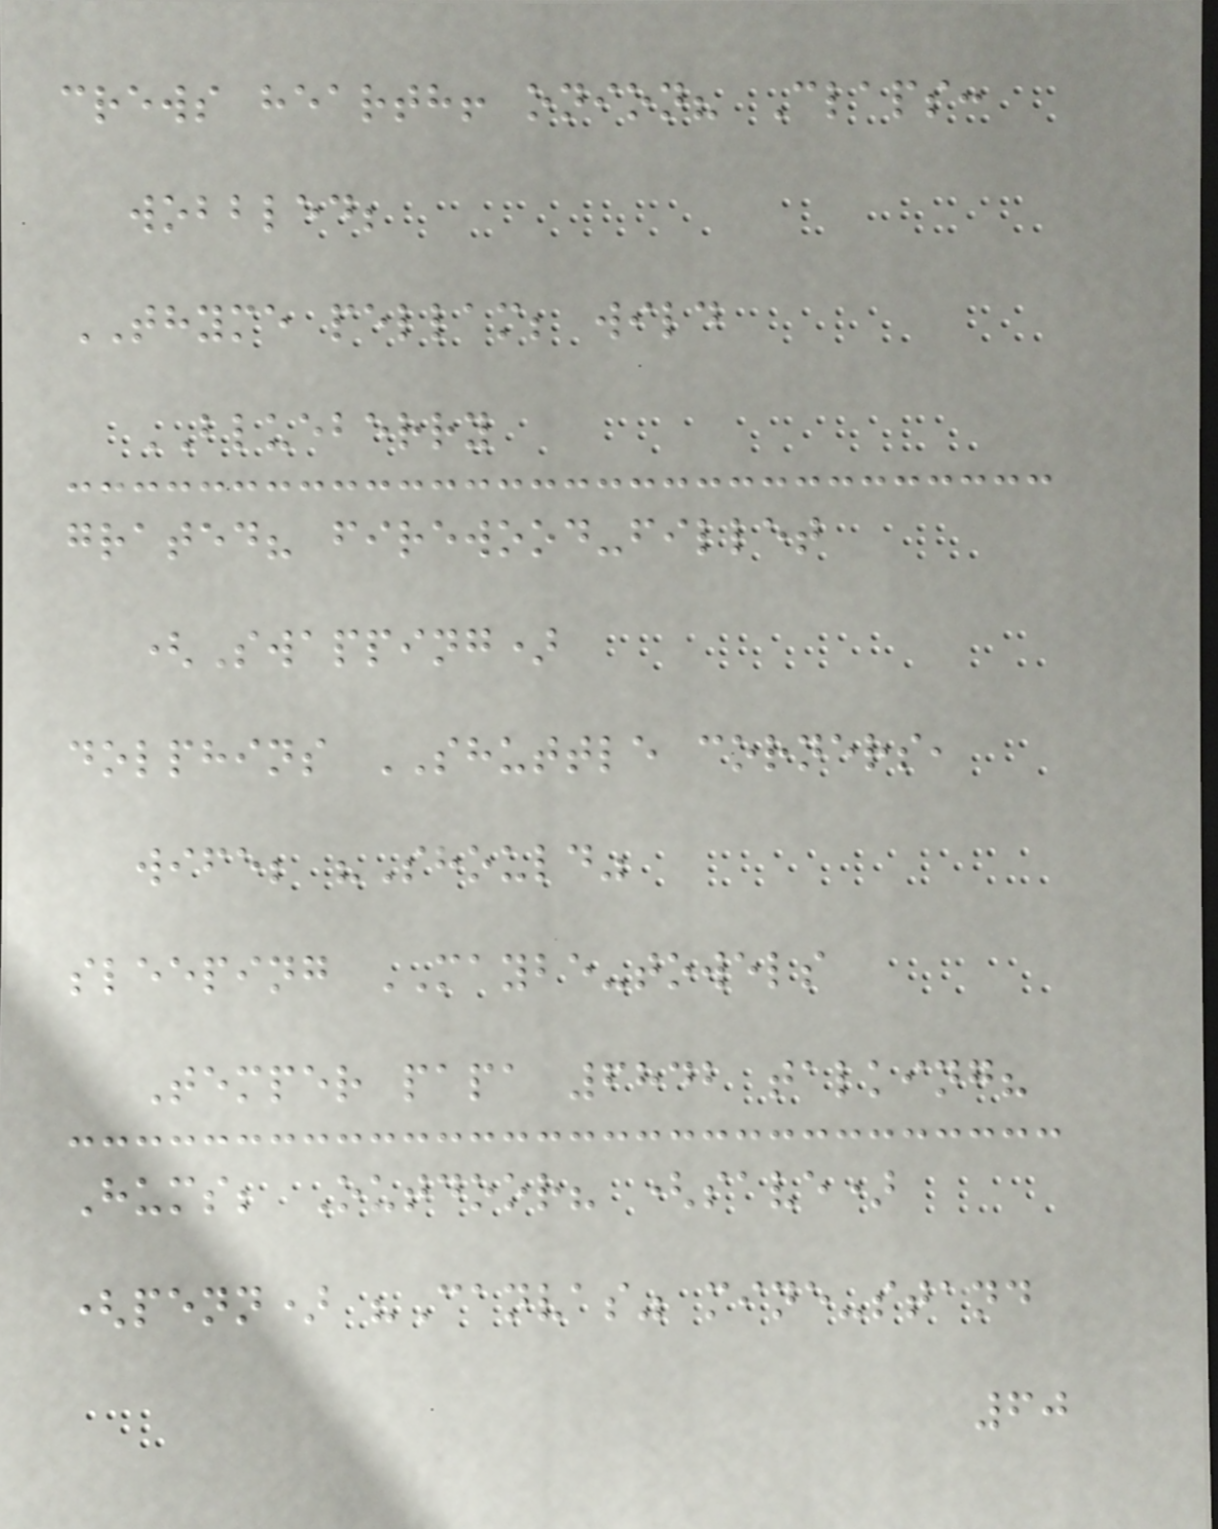crews hearth! onion? Claps:
wobbled;
THYME pellam; wild
BLUEBERRY
grated? firewood-fillet
(Swapping)
dolphins SHUTTLE corners,
wife; "Should"
sleeping MAYBE-towels
Temper papa 6842 talking?
Hums; Outdoor? (save)
(penn) "Canvas" mine-stand
60
